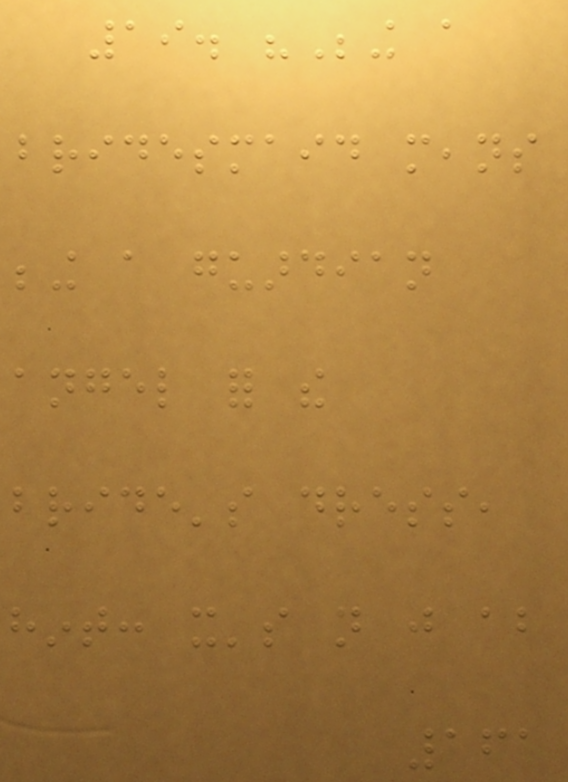19. "Being a
bridesmaid means
being a guardian
angel for the
bride's dress,
hint: it's not just about
161
